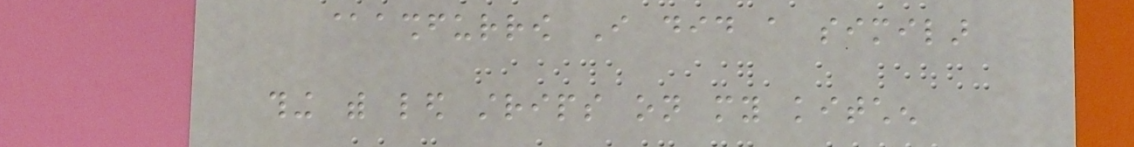@ashfurrow I did a similar
thing with led strips on my kitchen
